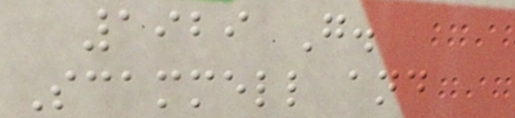1929 G.
Scammell and
